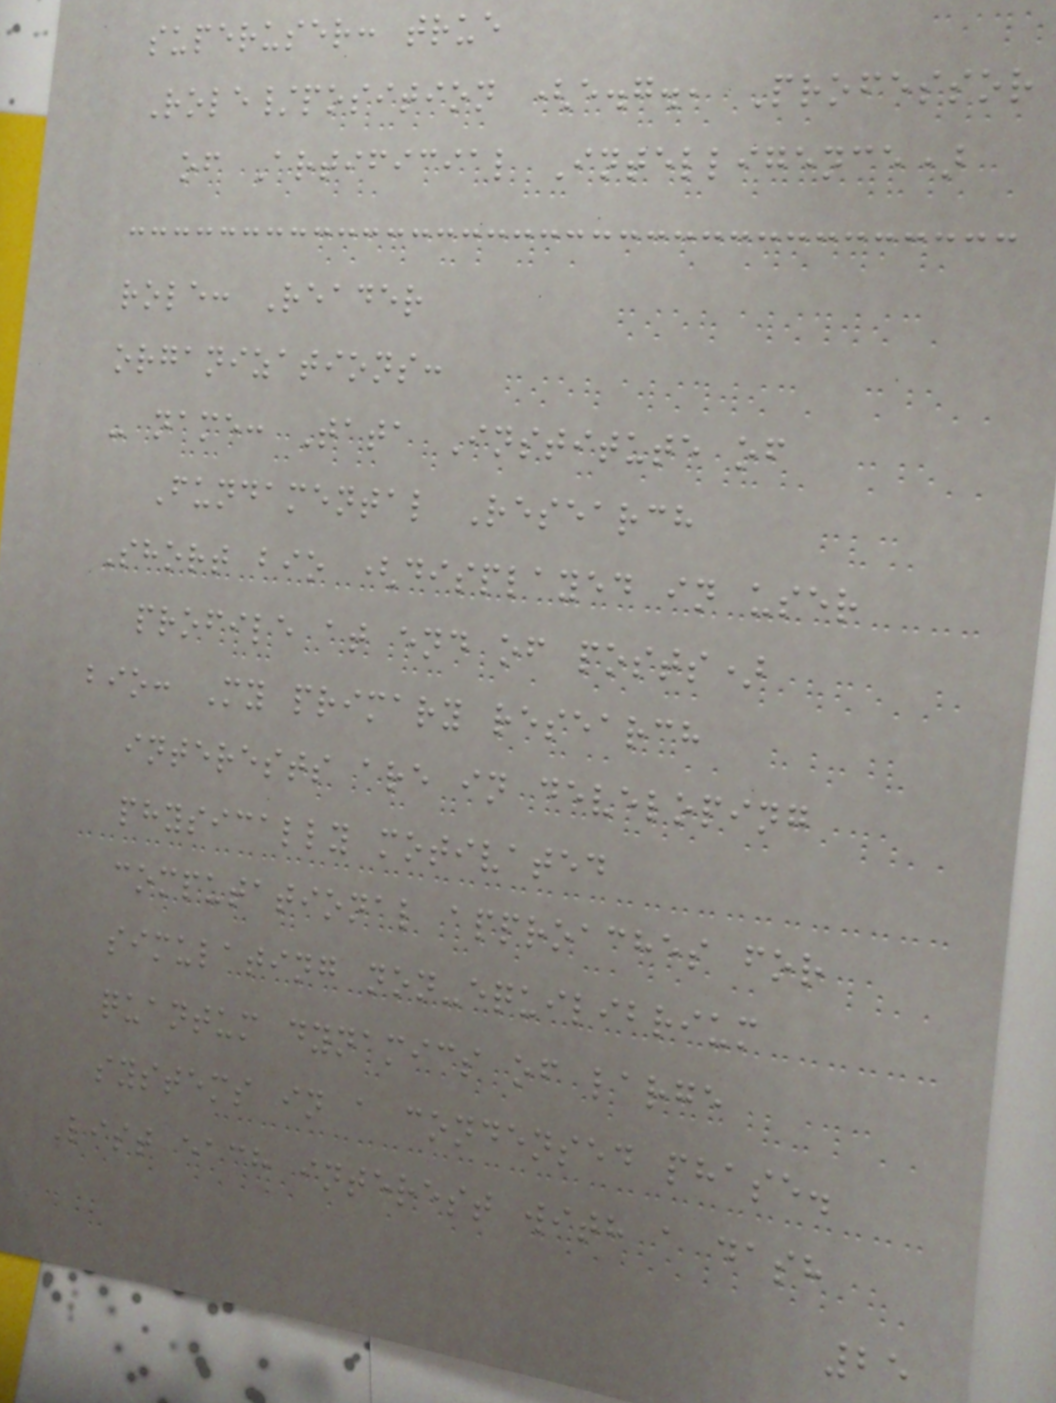superuser: true
Role/position (e.g., Professor
of Artificial Intelligence)
role: Reader
organizations:
- name: Tata Institute of
Fundamental Research
Short bio (displayed in user
profile at end of posts)
bio: My primary research
interests are in developing
physically motivated
computational approaches for
simulating non-equilibrium
quantum dynamics of large
systems in a condensed phase.
List each interest with a dash
25
